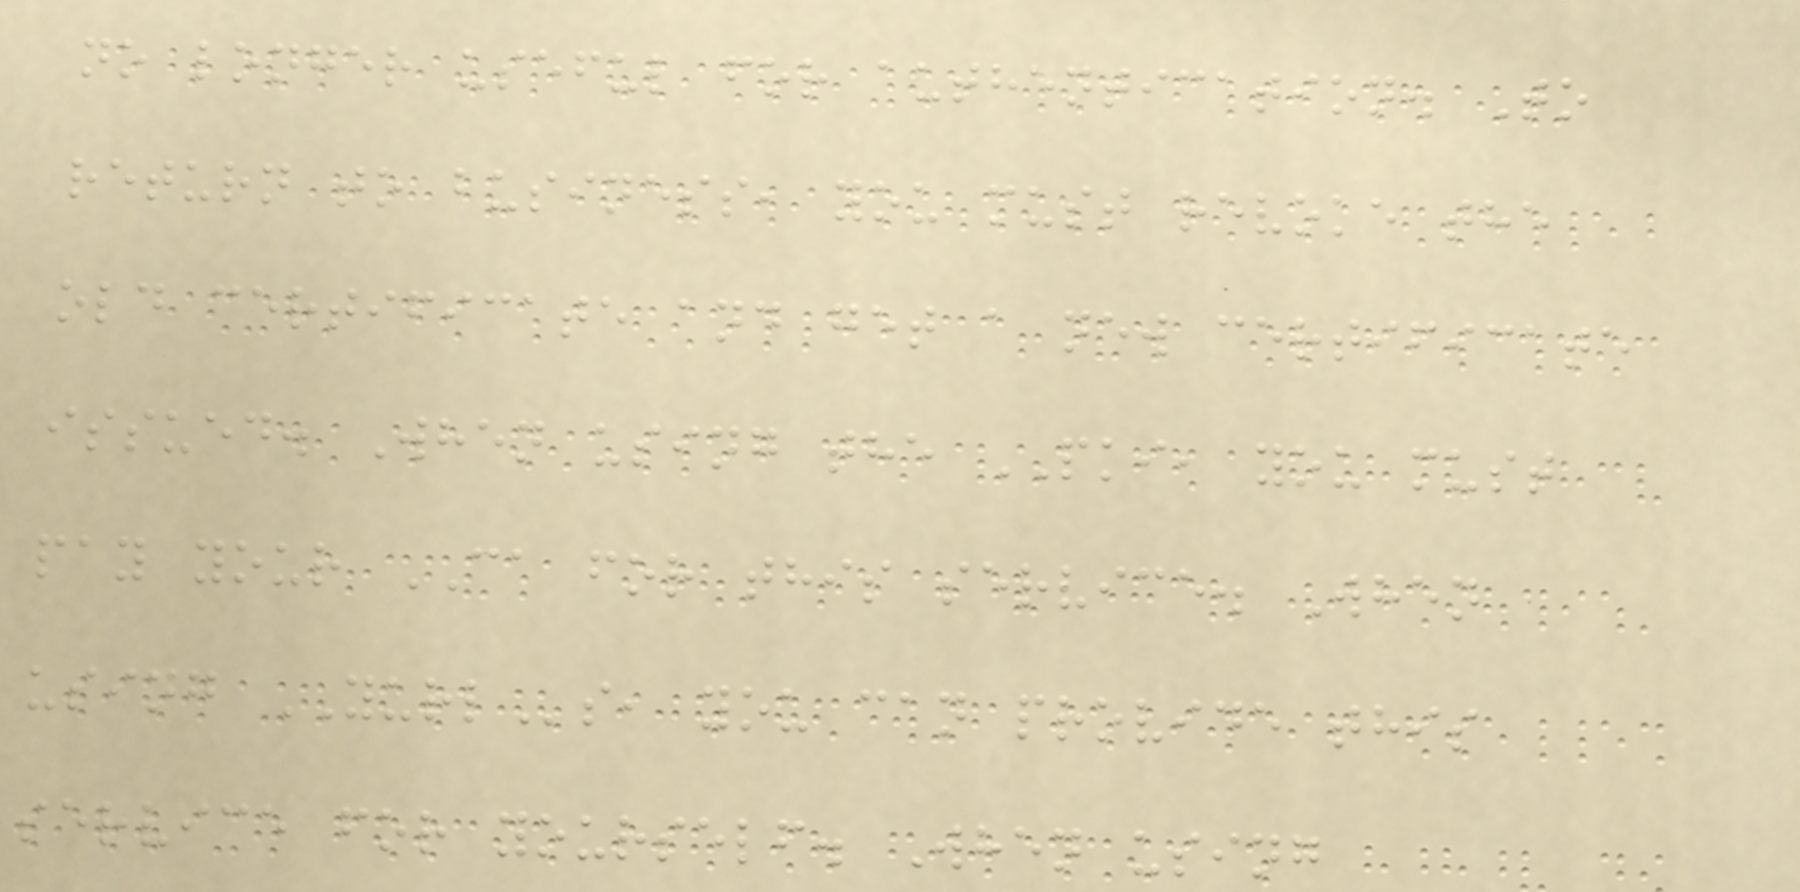no longer useful for authentication. To
return to business, you must revoke the
old certificate and get a new certificate
issued. When using the PKI, you must
pay your CA for this service. When
using YURLs, you can provide this
service for yourself. When using
